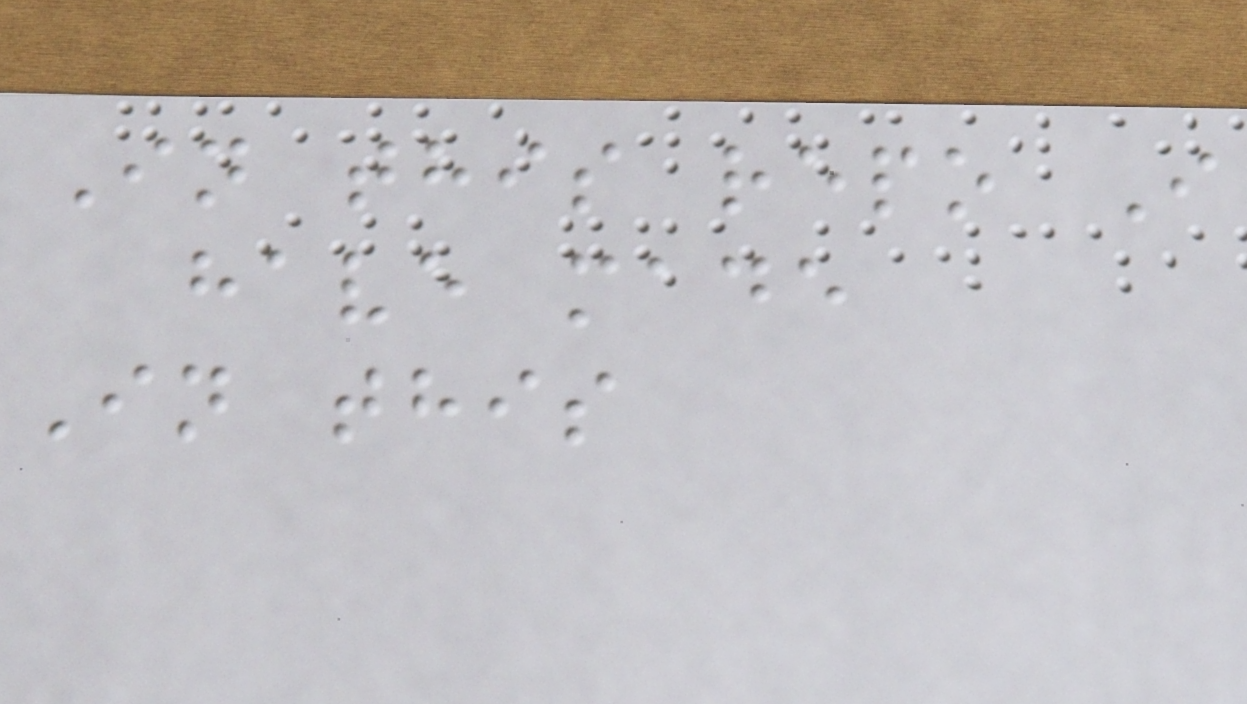In this repo I
have made
In this
